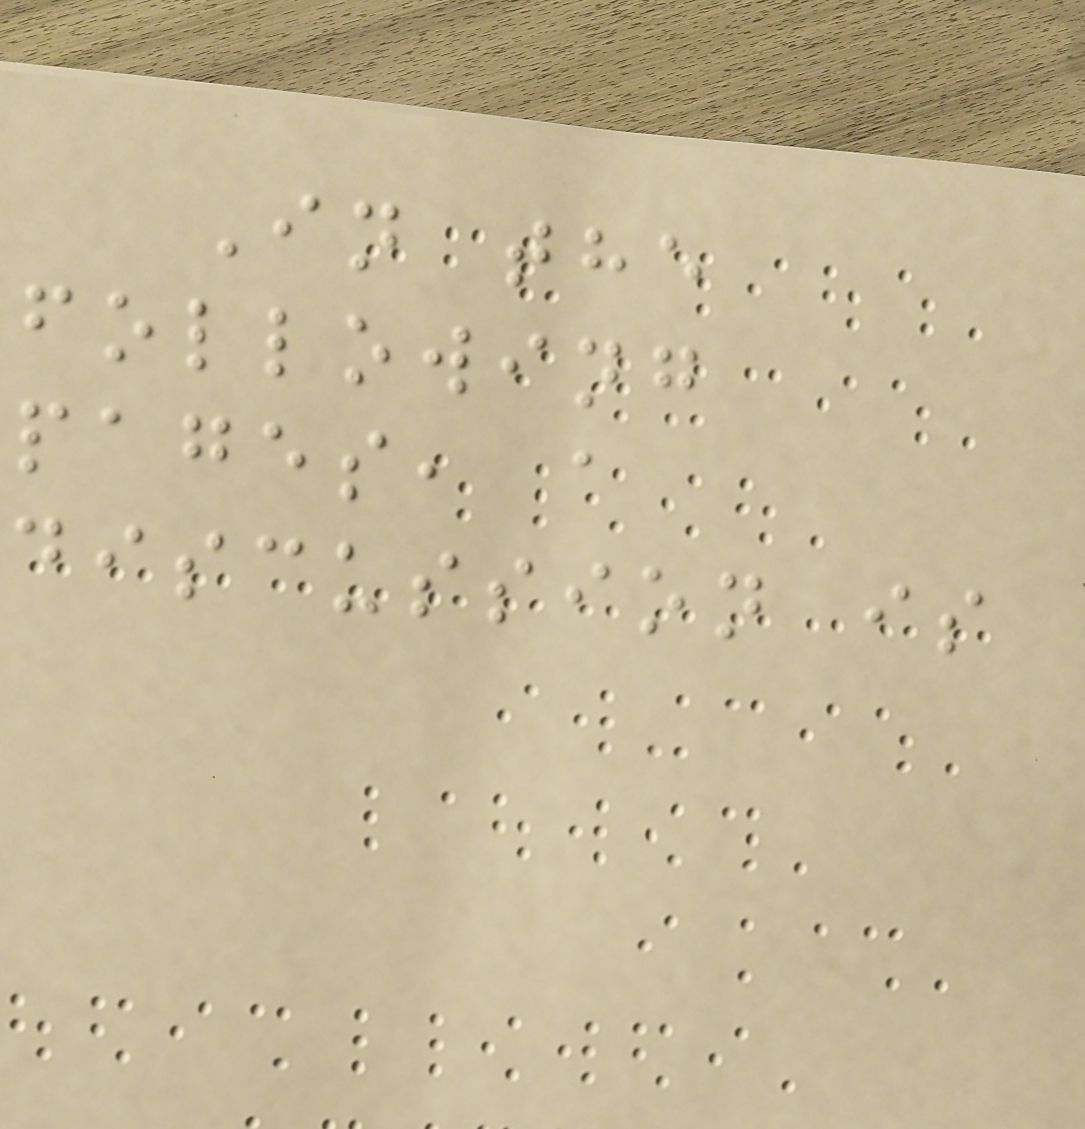In the
following
pages, a
discussion is
